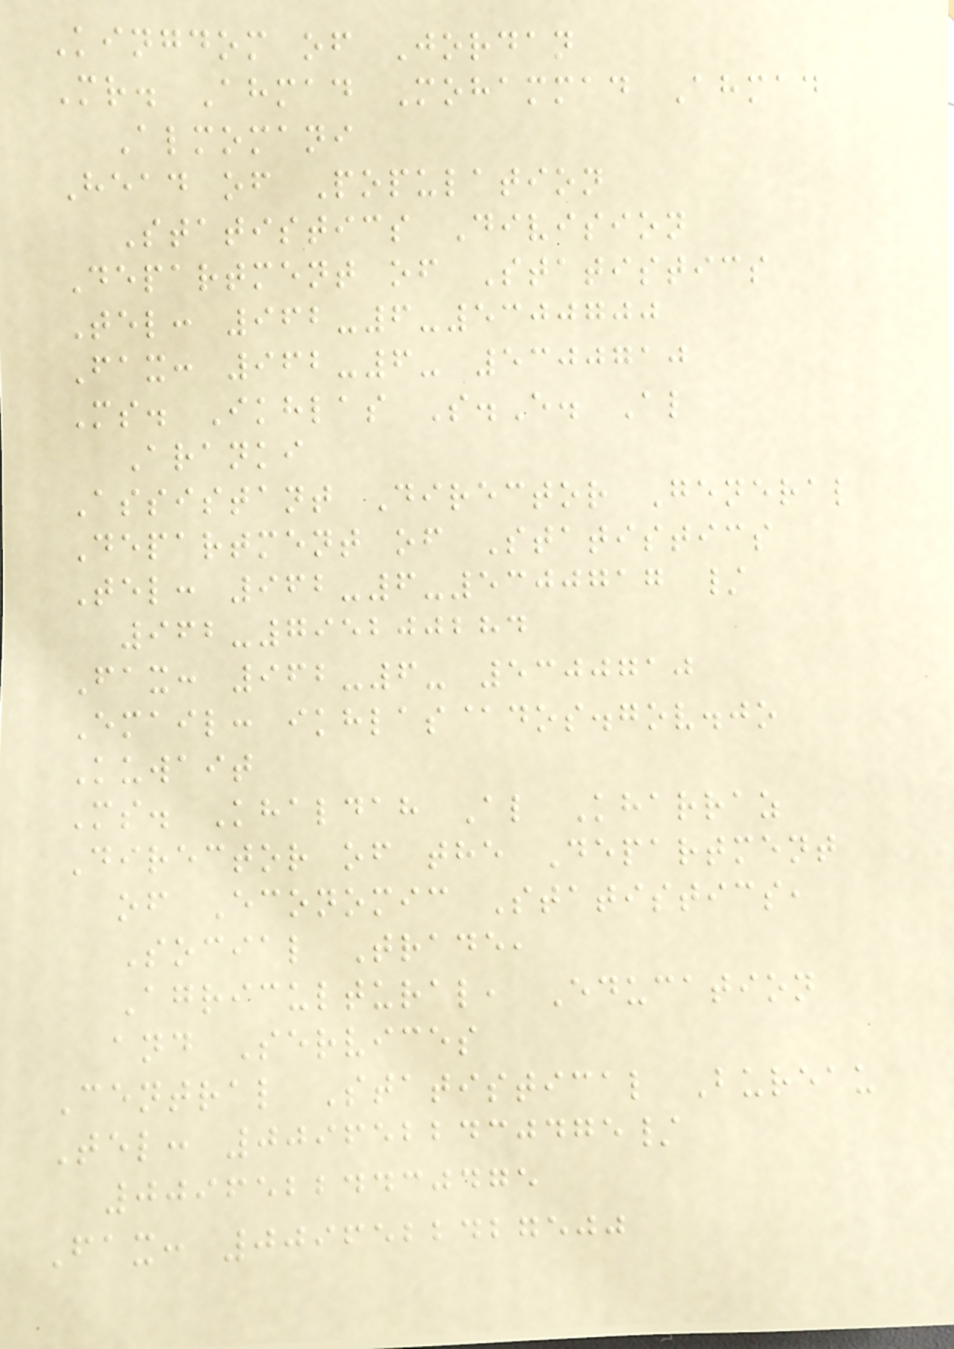Kingdom of Jordan
Mr. Ahmad Mohammad Ahmad
Almomani
Head of Population
Statistics Division
Department of Statistics
Tel: 962-6-5300700
Fax: 962-6- 5300710
Ms. Ikhlas S.E. Al
Aranki
Assistant Director General
Department of Statistics
Tel: 962-6-5300717 /
962-795200284
Fax: 962-6- 5300710
Email: ikhlas@dos.gov.jo
Kuwait
Ms. Khaldah Al Kharraz
Director of the Department
of Economic Statistics,
Social Trade,
Agricultural, Education
and Services
Central Statistical Bureau
Tel: 0096522430475/
00965224430475
Fax: 0096522427500
